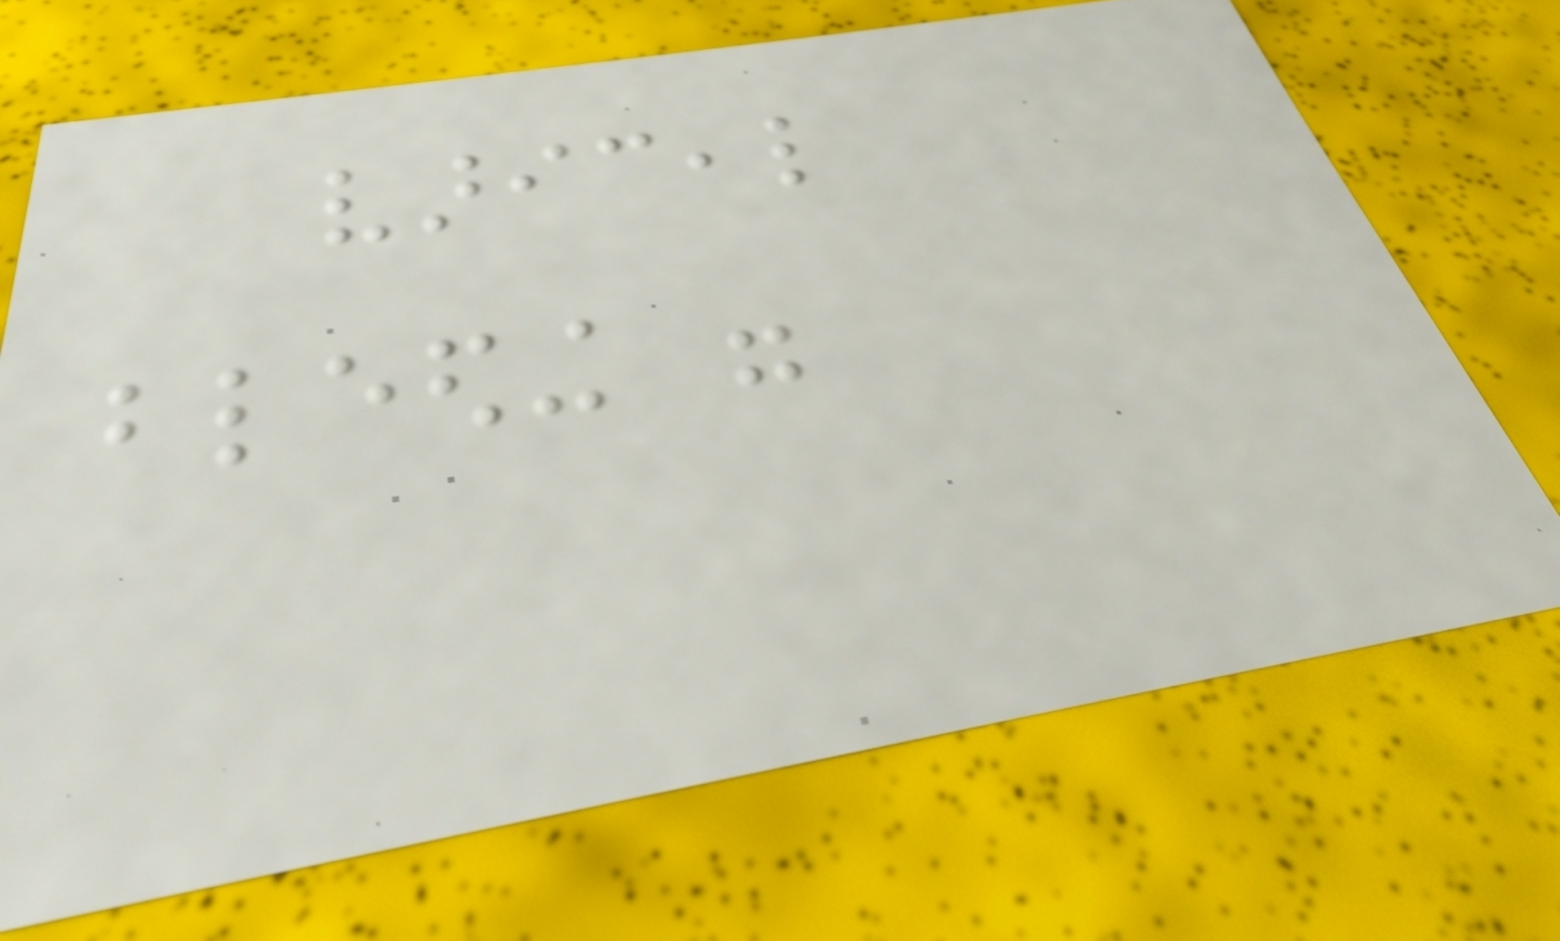variceal
bleeding were
